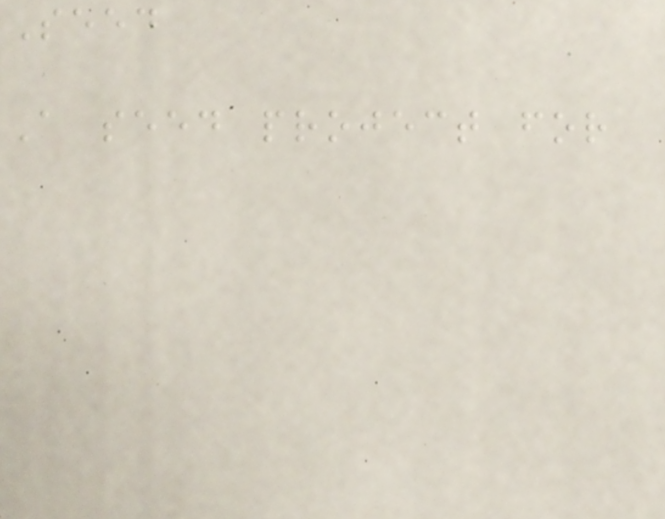Seed
A seed project for
